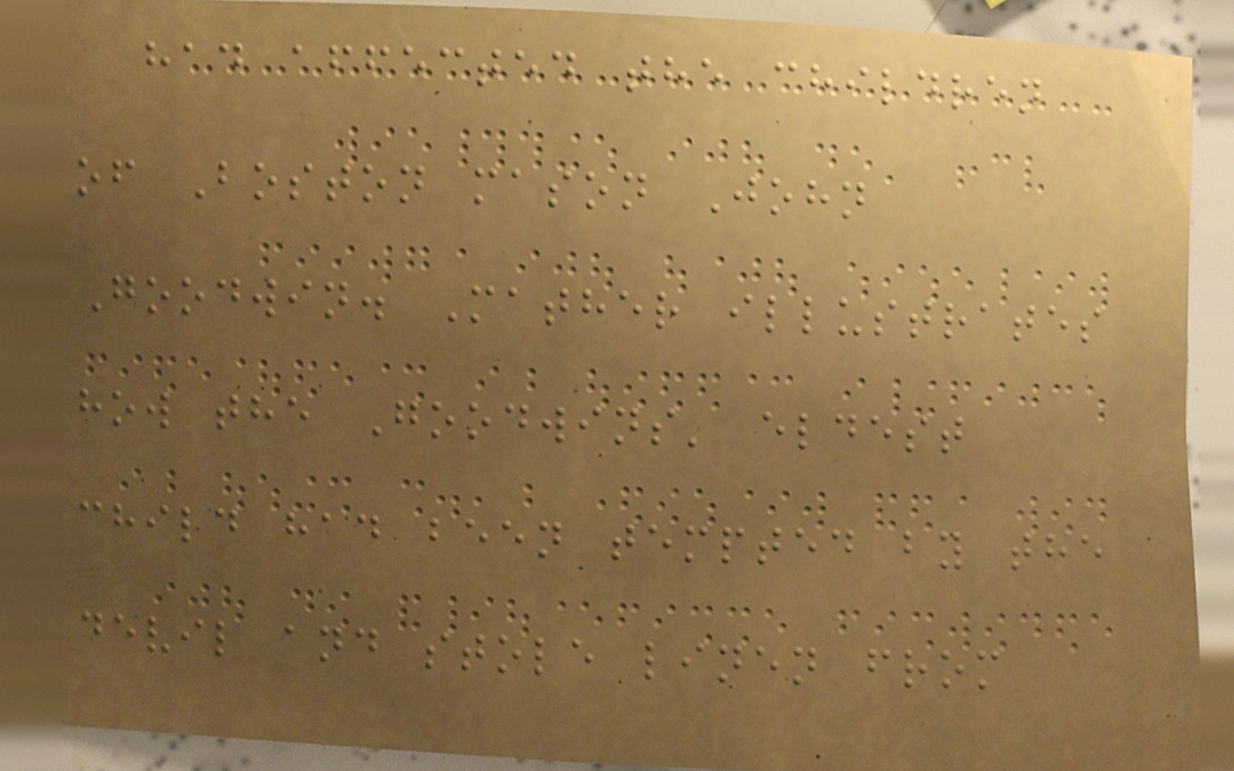had affected the children
of Boston mason John
Goodwin. Mather illustrates
how the Goodwins' eldest
child had been tempted by the
devil and stole linen from
